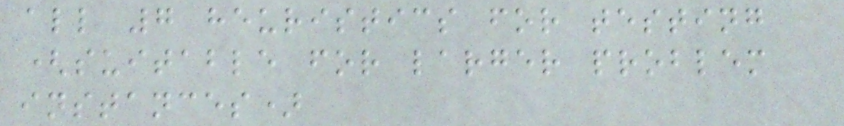all 7 heuristics for testing
(suitable for larger problem
instances)
